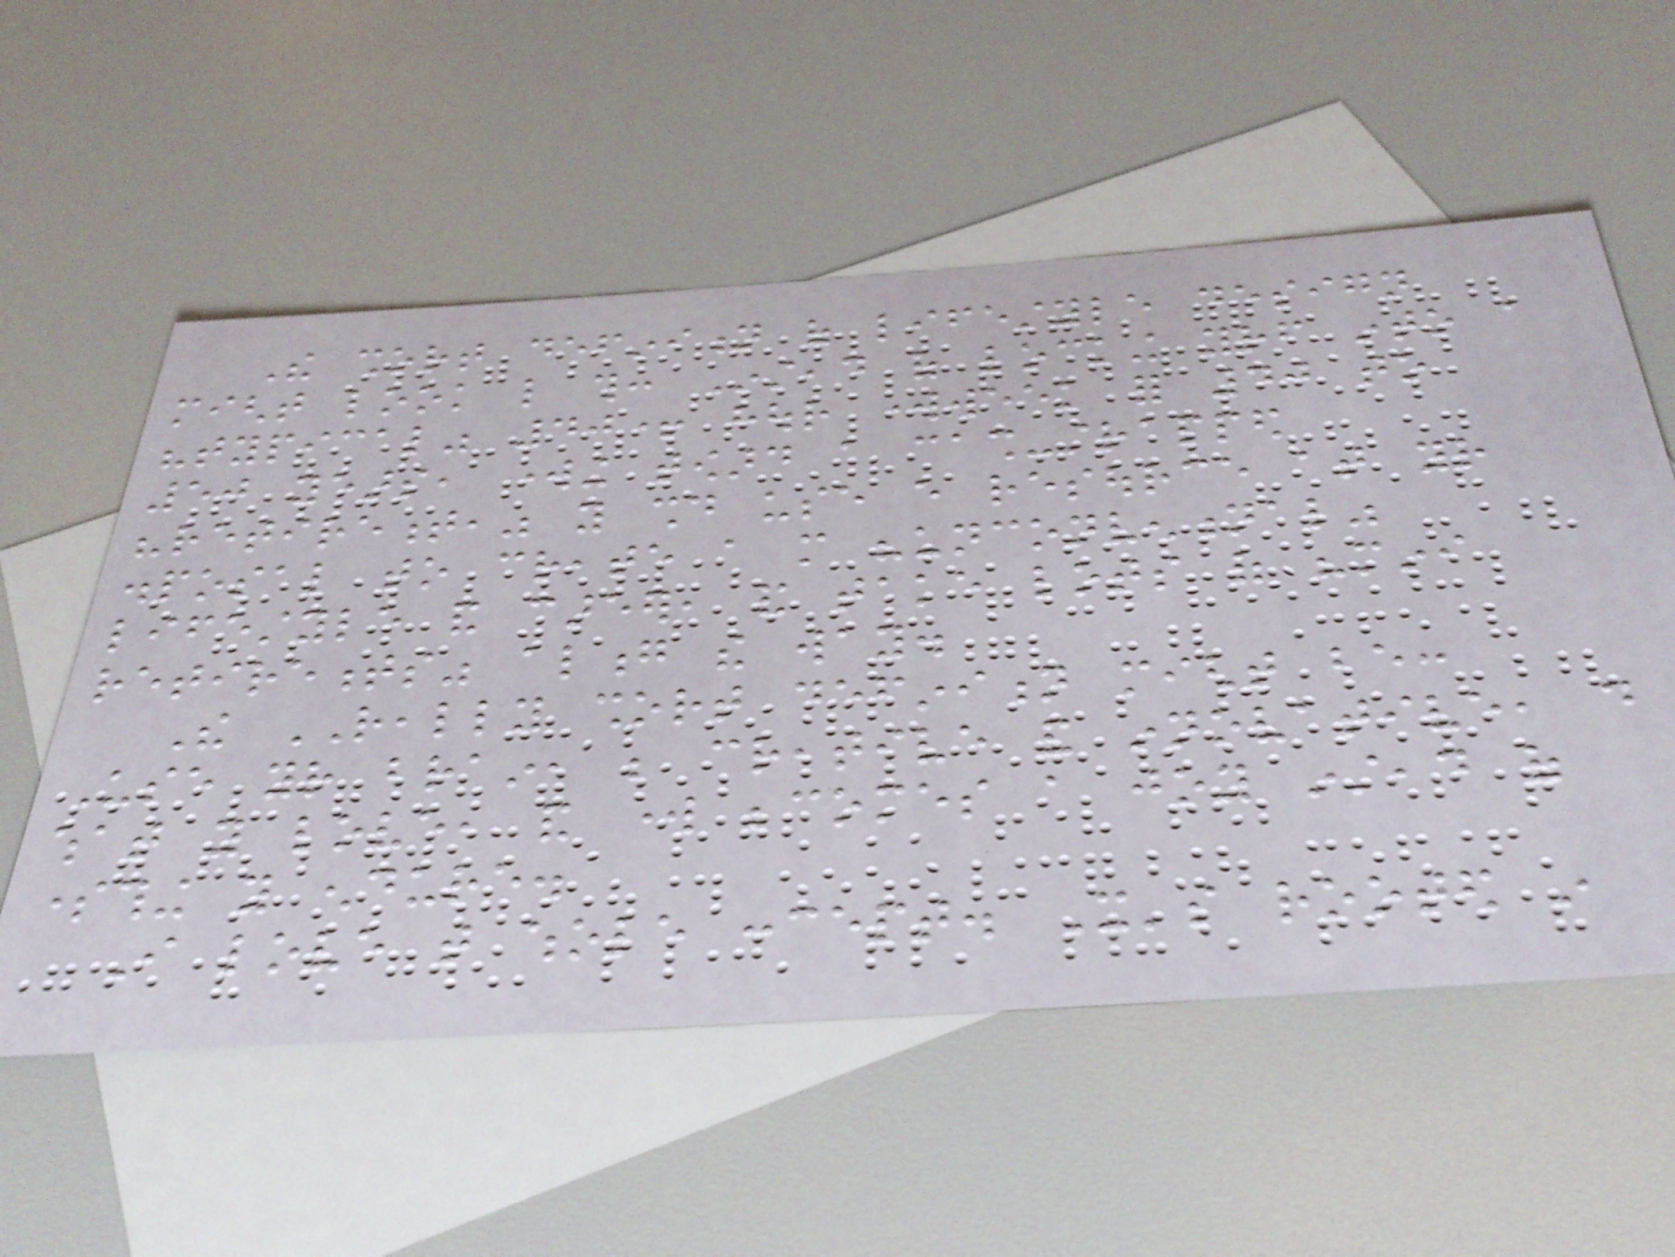The short definition of lifestyle design
might look like this: Instead of locking yourself into a
"typical" 40+ hour workweek for 40 to
50 years, working toward a cash-strapped
"retirement," you should use every resource at your
disposal to create a more "unconventional"
lifestyle and career, and take lots of "mini
retirements" along the way.
The REALLY short definition might be:
Use your brain, be creative and innovative, do
what you love, and work becomes a joy instead of
something you endure.
I love that whole concept. It's rooted in
